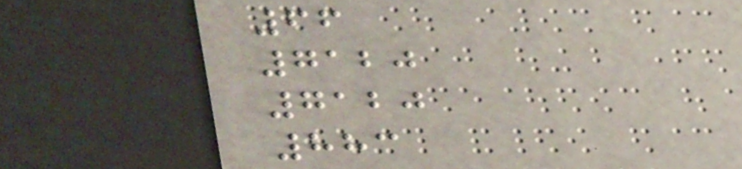66
7120
7120
883
